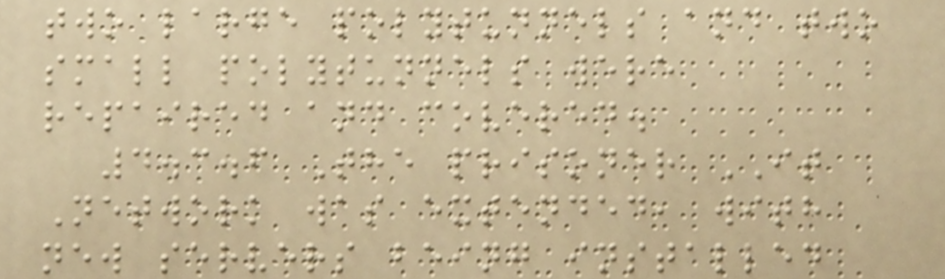two large polytunnels and two
small polytunnels were
repaired and covered.
4.3.6 The prisoner IT
Network was extended, with
new servers being installed
